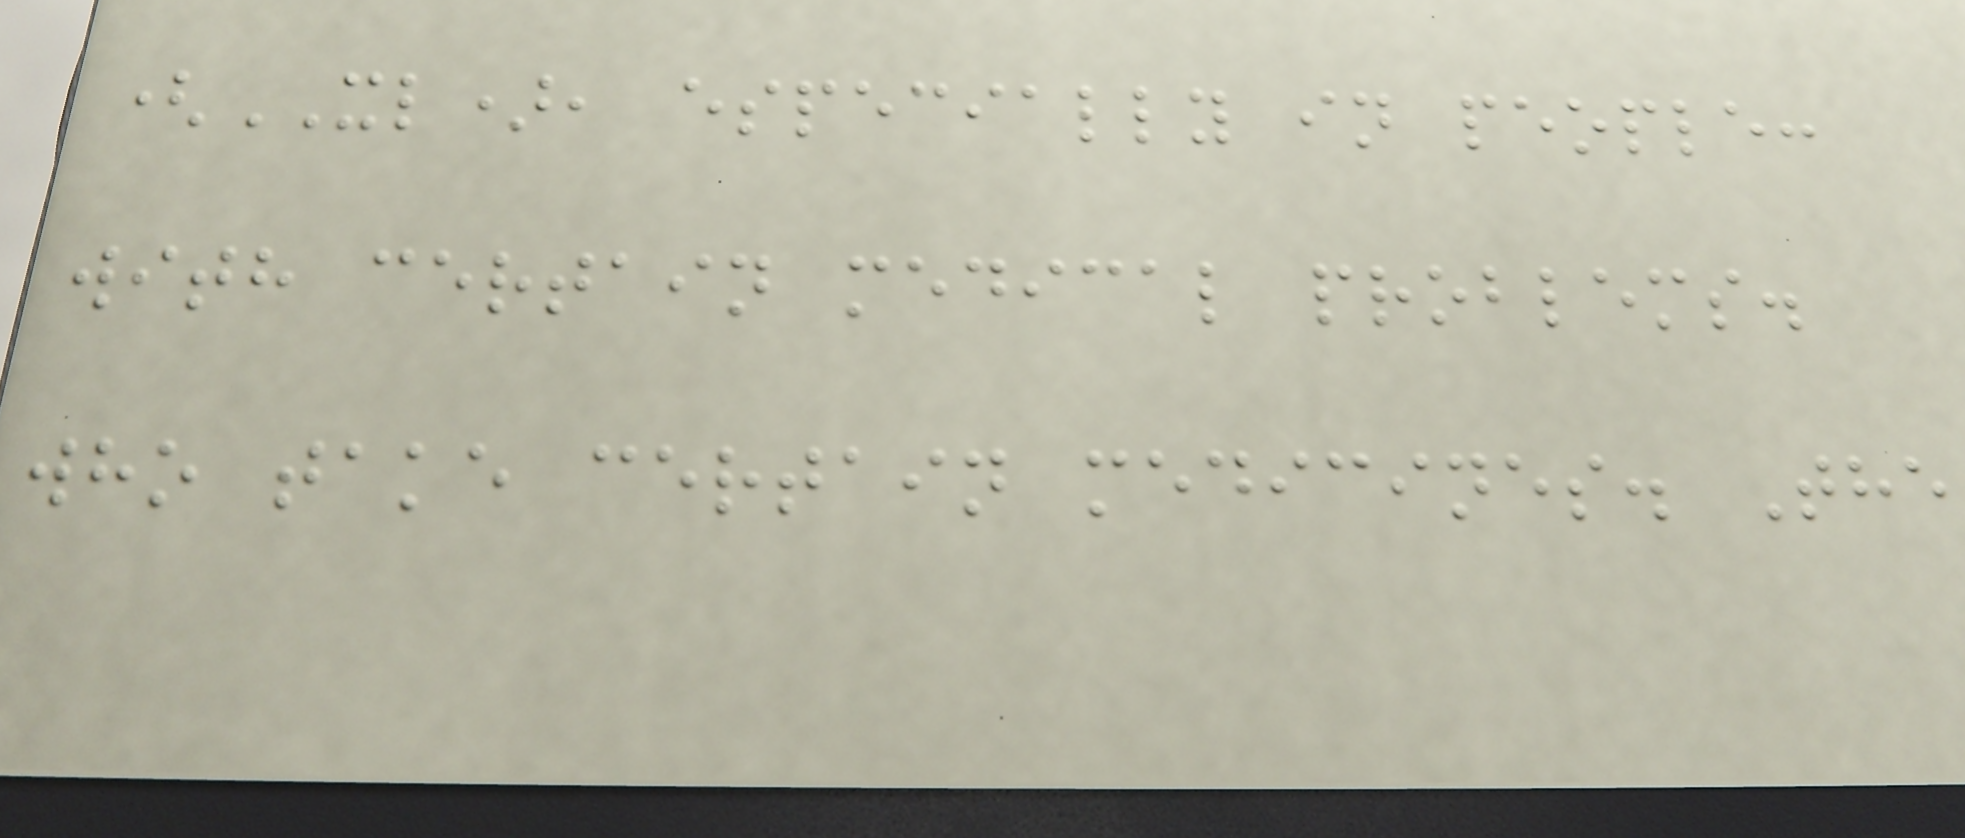(XL), especially in people:
with certain medical problems.
who take certain medicines. The
